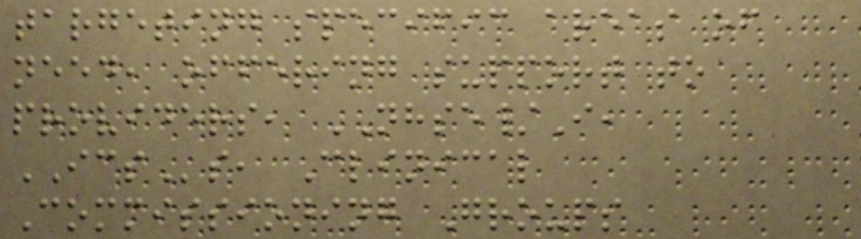targeting specific areas of
need, offering support to
providers, NHSE/I,
ICSs, Clinical
Commissioning Groups
